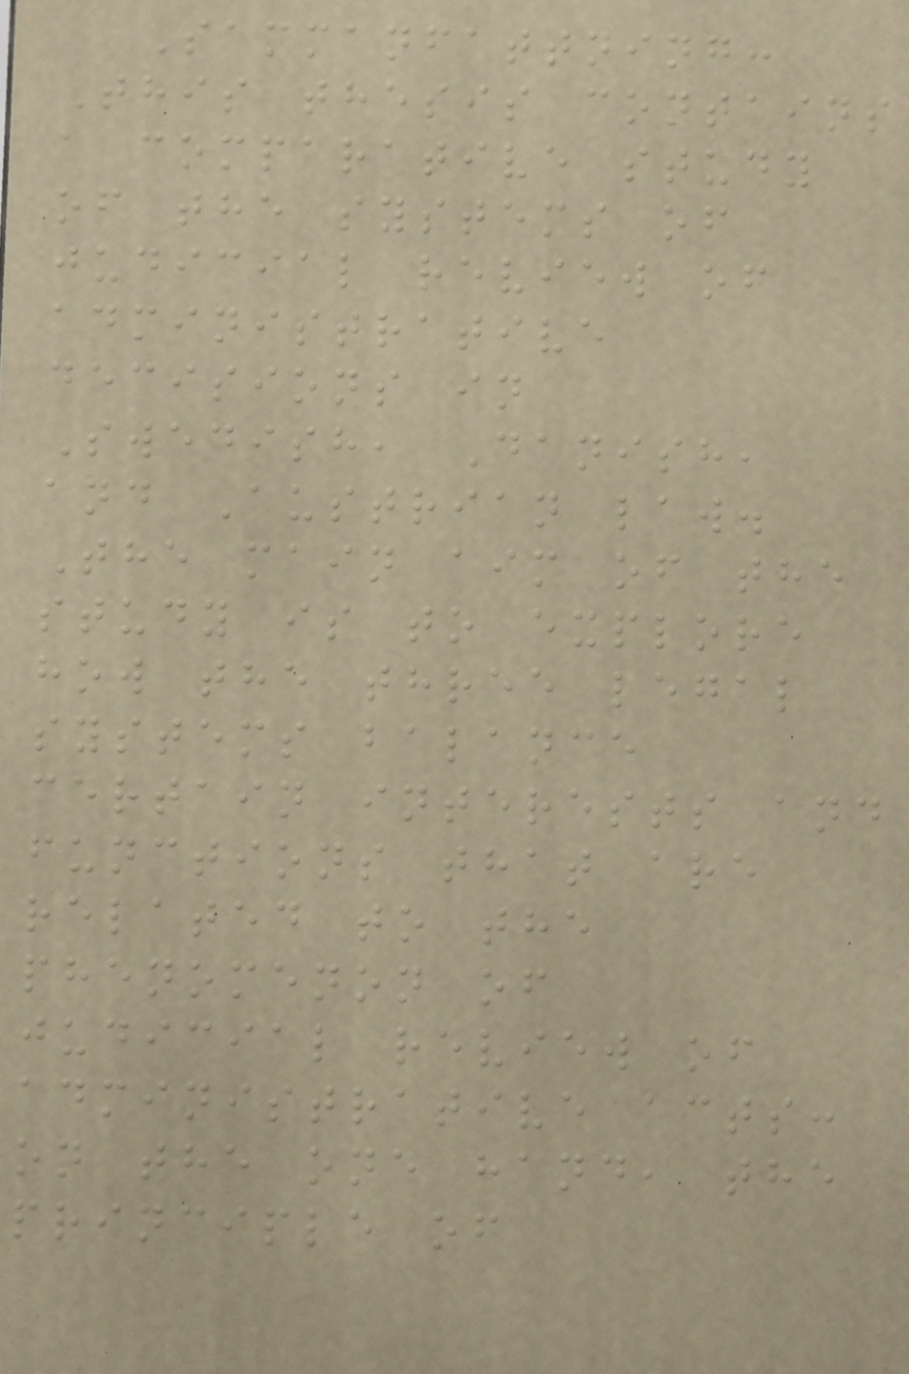Sammanfattning:
This thesis contains
a comparative study
of the systems of
judicial review of
administrative
decisions in
Swedish, Danish,
and Austrian law.
The main aim of the
study is to explore
how the three legal
systems balance
certain interests and
functions that are
related to the
phenomenon of
judicial review of
administrative acts:
on the one hand, the
principle of
